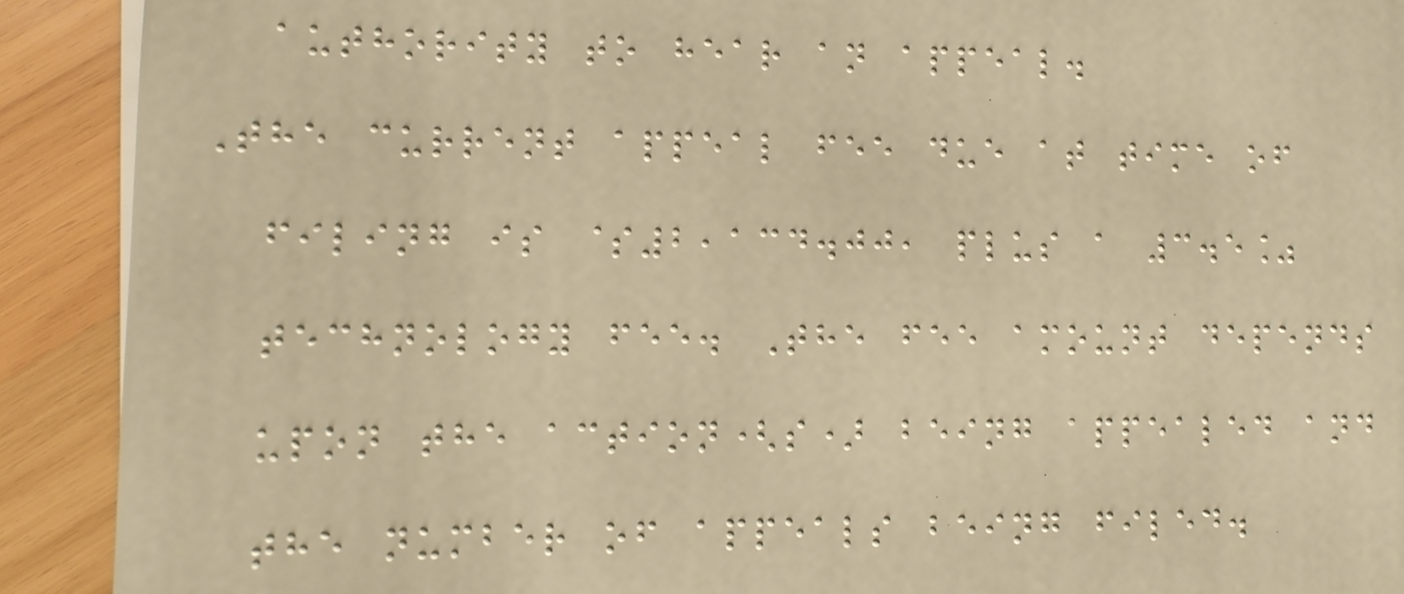authority to hear an appeal.
The current appeal fee due at time of
filing is $2,134.00, plus a 3.5%
technology fee. The fee amount depends
upon the action(s) being appealed and
the number of appeals being filed.
